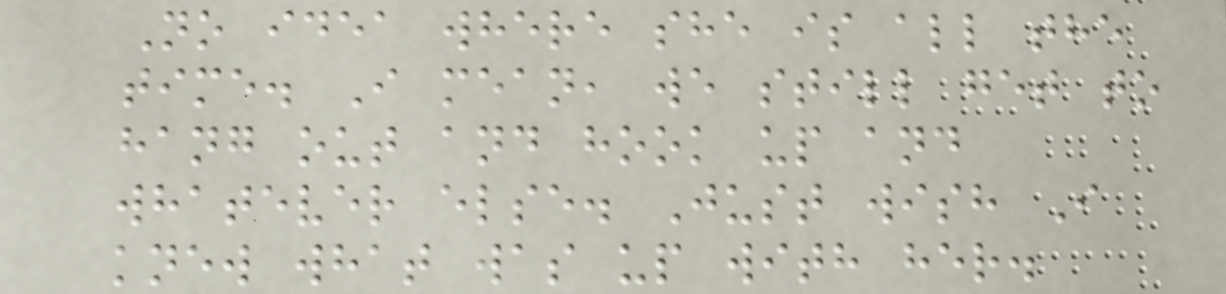No idea where she is all the
time. I mean, we still get to
hang out and hook up and
whatever else. Just wish I
knew what was up with her.
